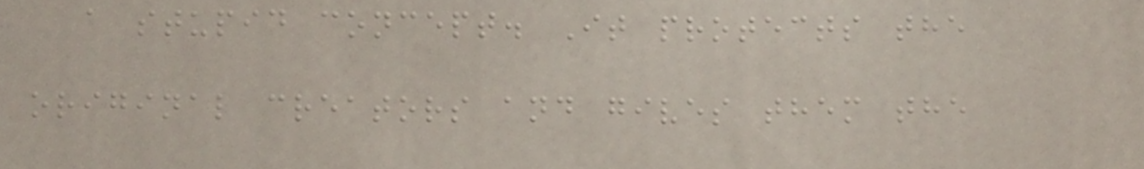a stupid concept. It protects the
original creators and gives them the
